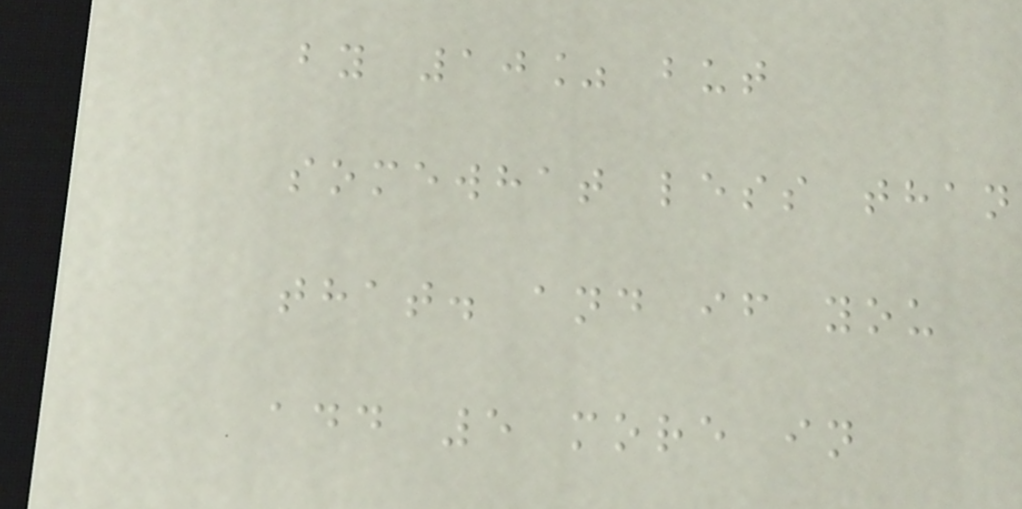by 10% but
somewhat less than
that. and if you
add 5 more in
